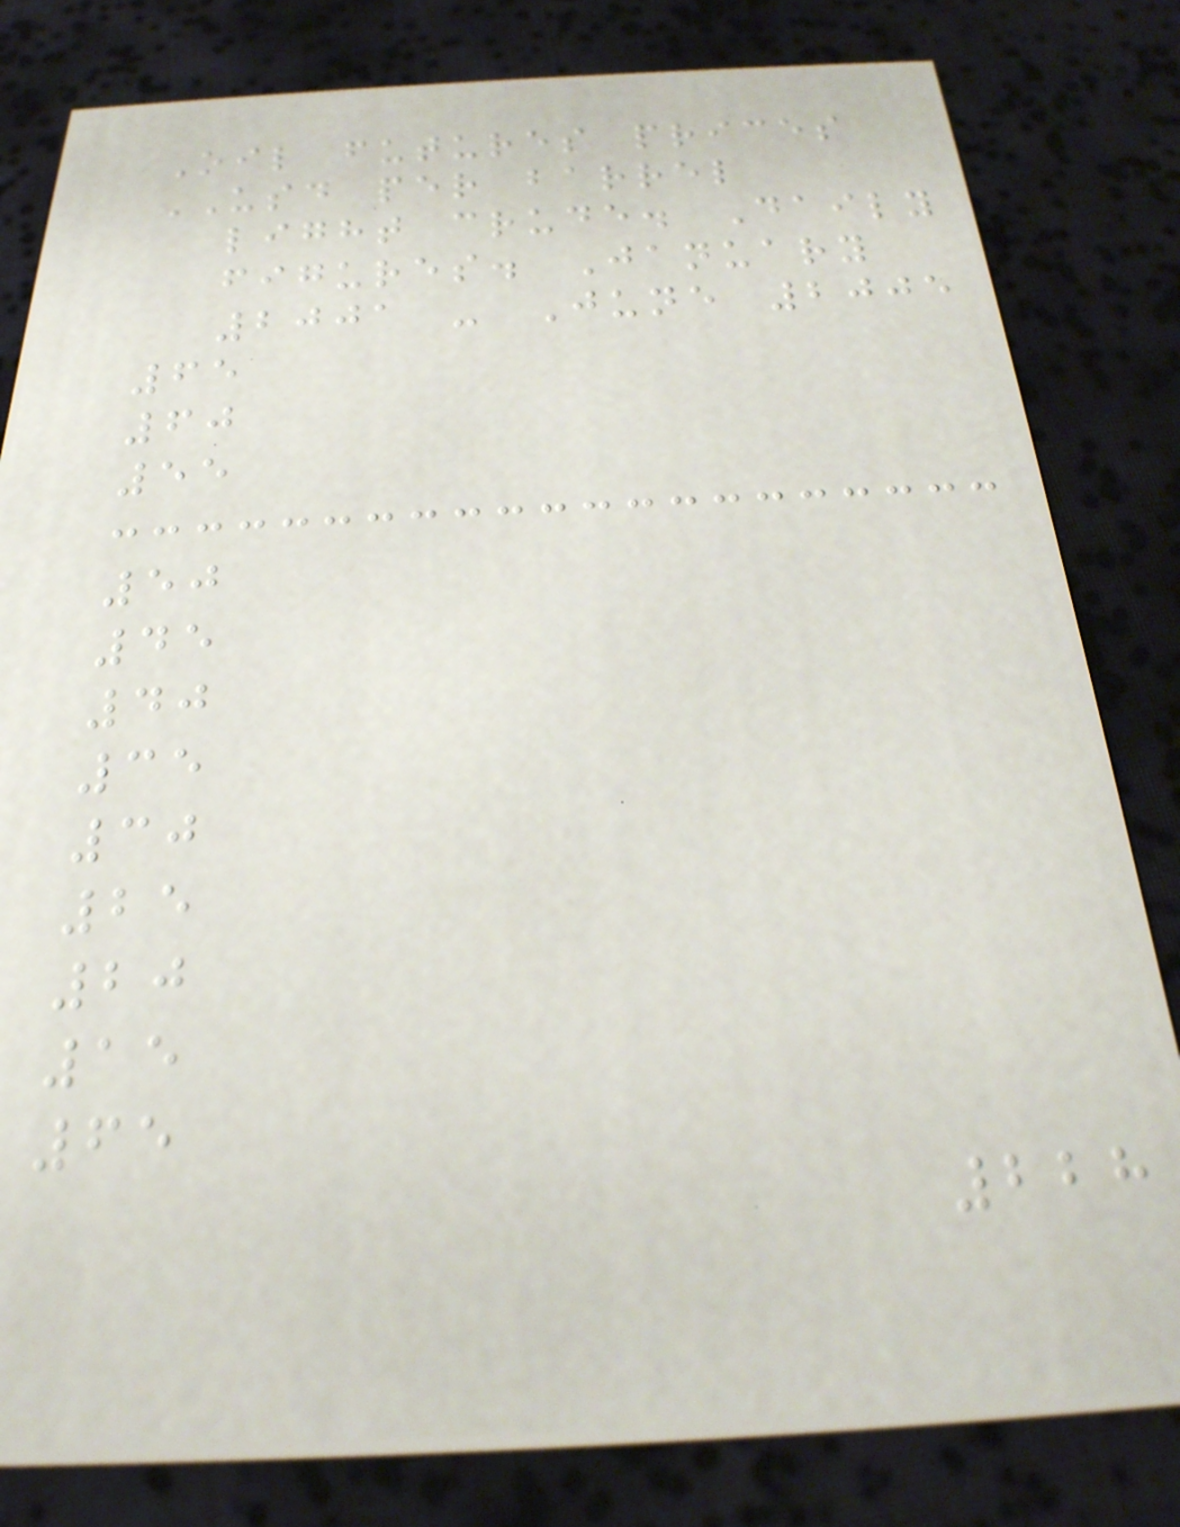Oil futures prices
USD per barrel
light crude. Daily
figures. January
2001 - June 2005
65
60
55
50
45
40
35
30
25
20
15
65
228
